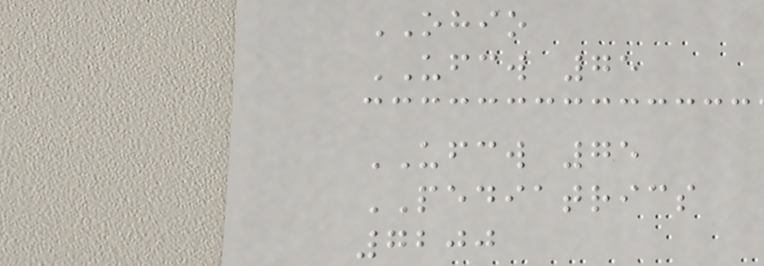OHIO
UFCW 75
UFCW 75
PEDIATRICS
7200
